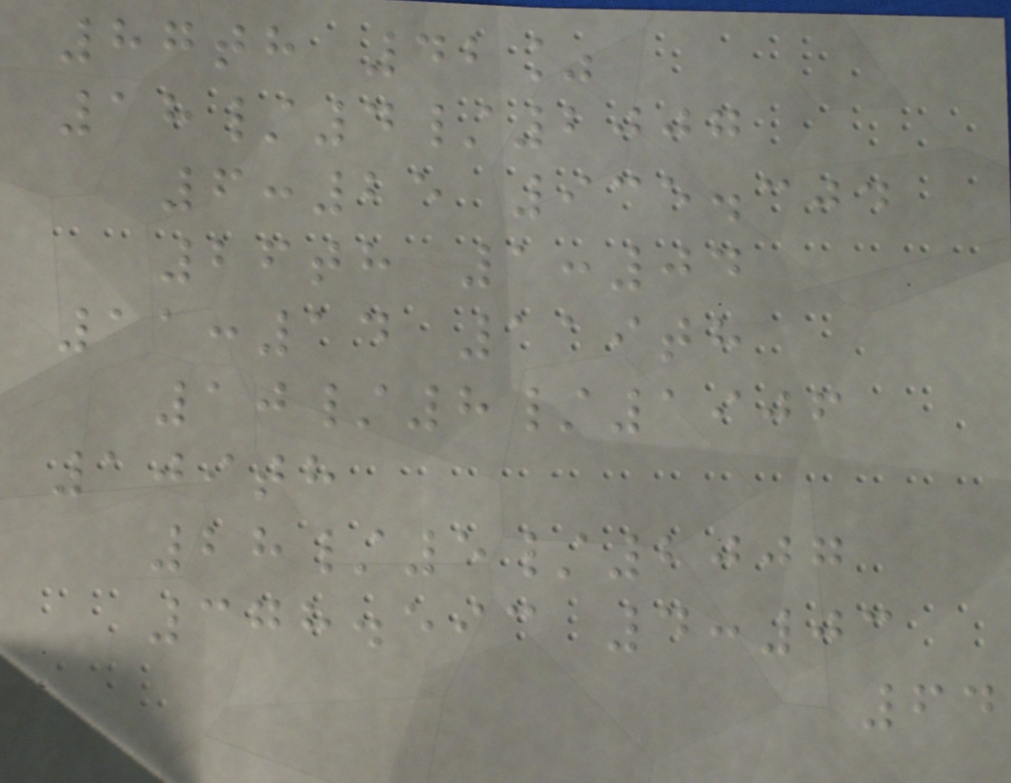87th 42%
18/4/2007
6:25 935.304
26th 1:04
11:14 119th
10/8/1906
109th
28/5/2007
378.593 4:03
64
